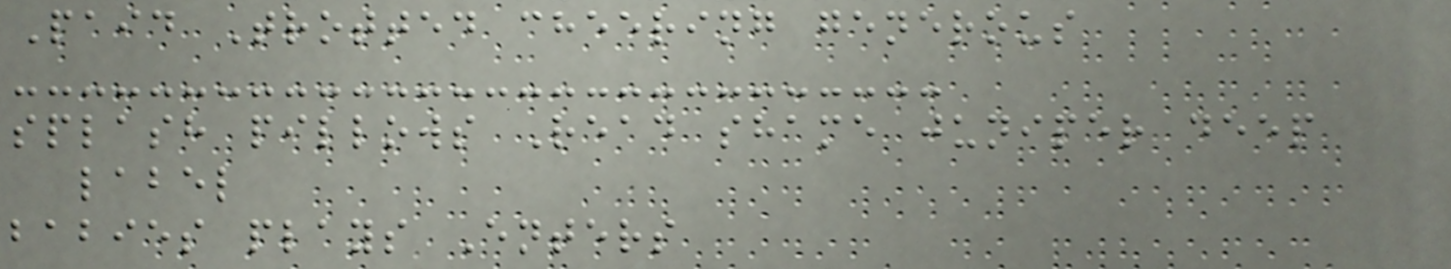Paid Trotted cheering generous
splash pillows Read shame juniper deep
label
babies plays Enters
